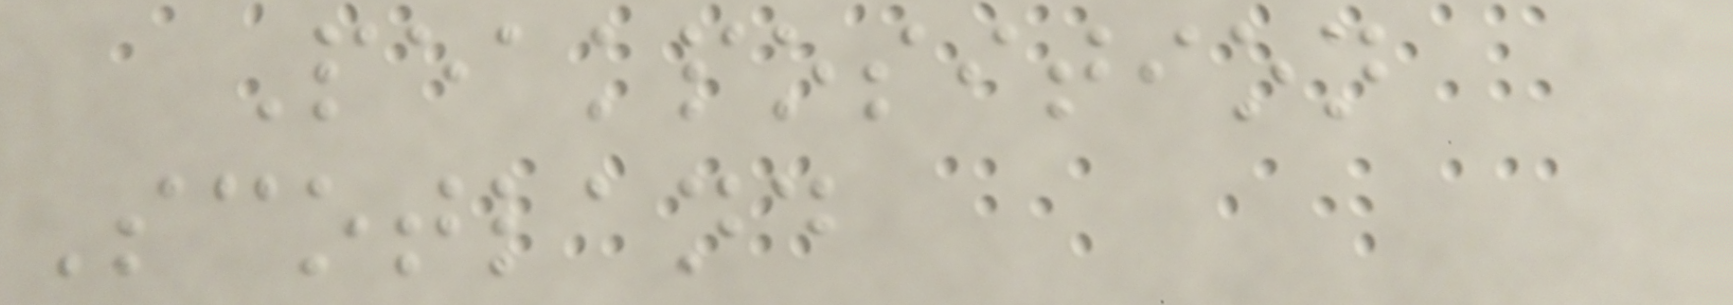Peakposition
Scotland
